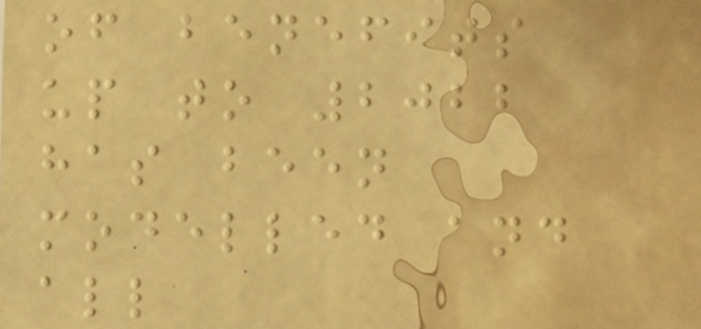of benefits
up to 2022
has been
modelled and
all
